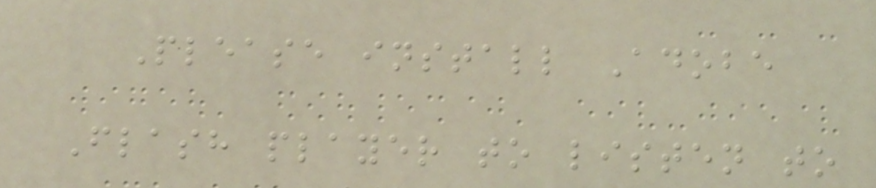Please install Adobe
Flash player to listen to
